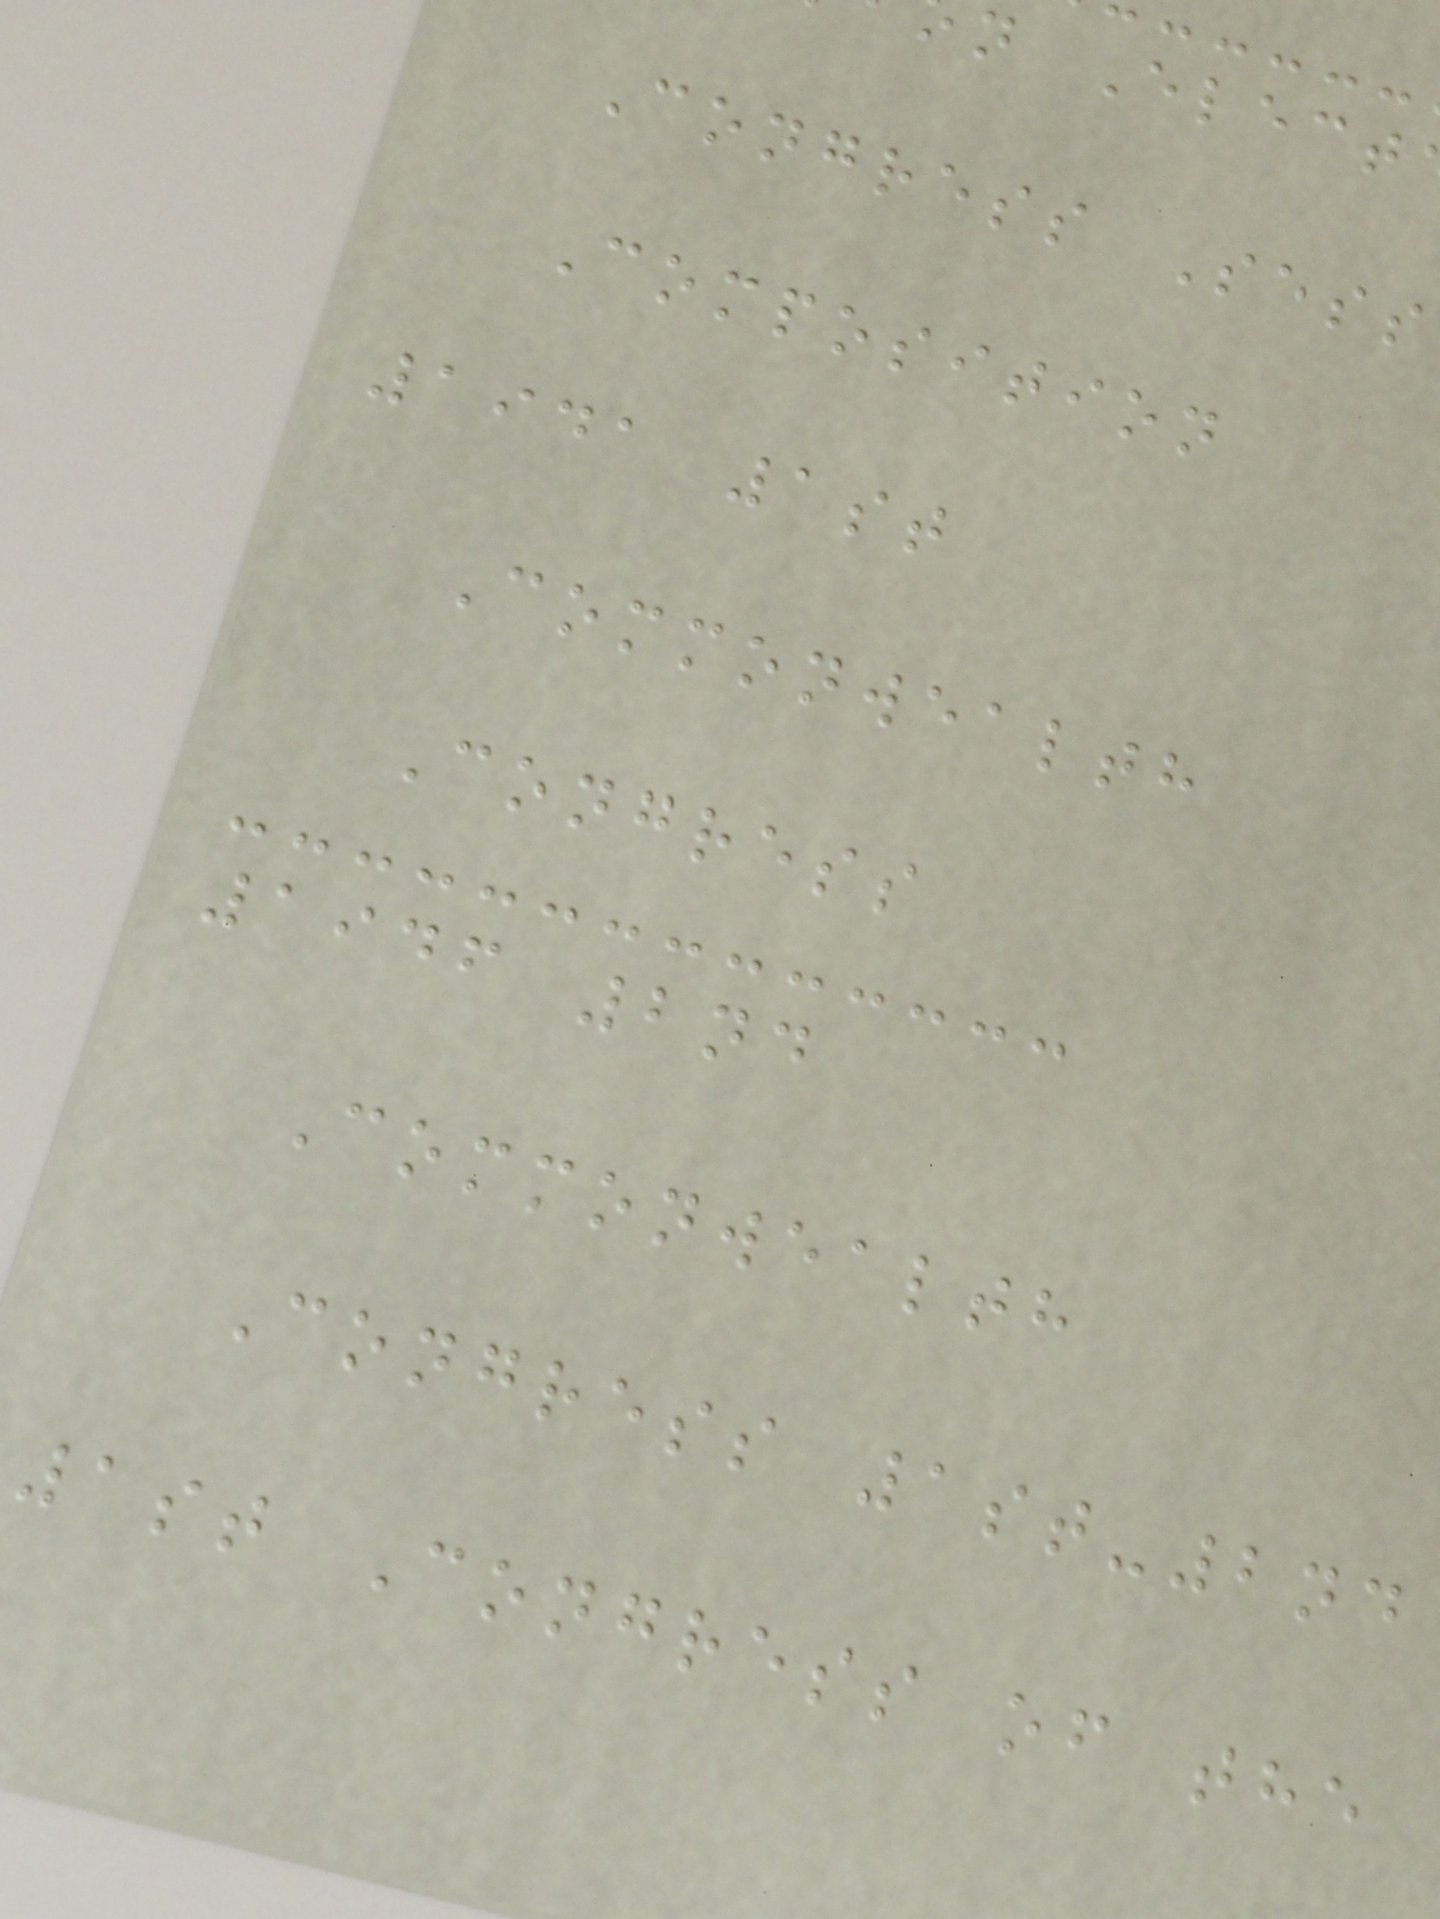n Elect
Congress Sess
Composition
1941 1st
Commonwealth
Congress
1946 2nd
Commonwealth
Congress 1st-2nd
1st Congress of the
